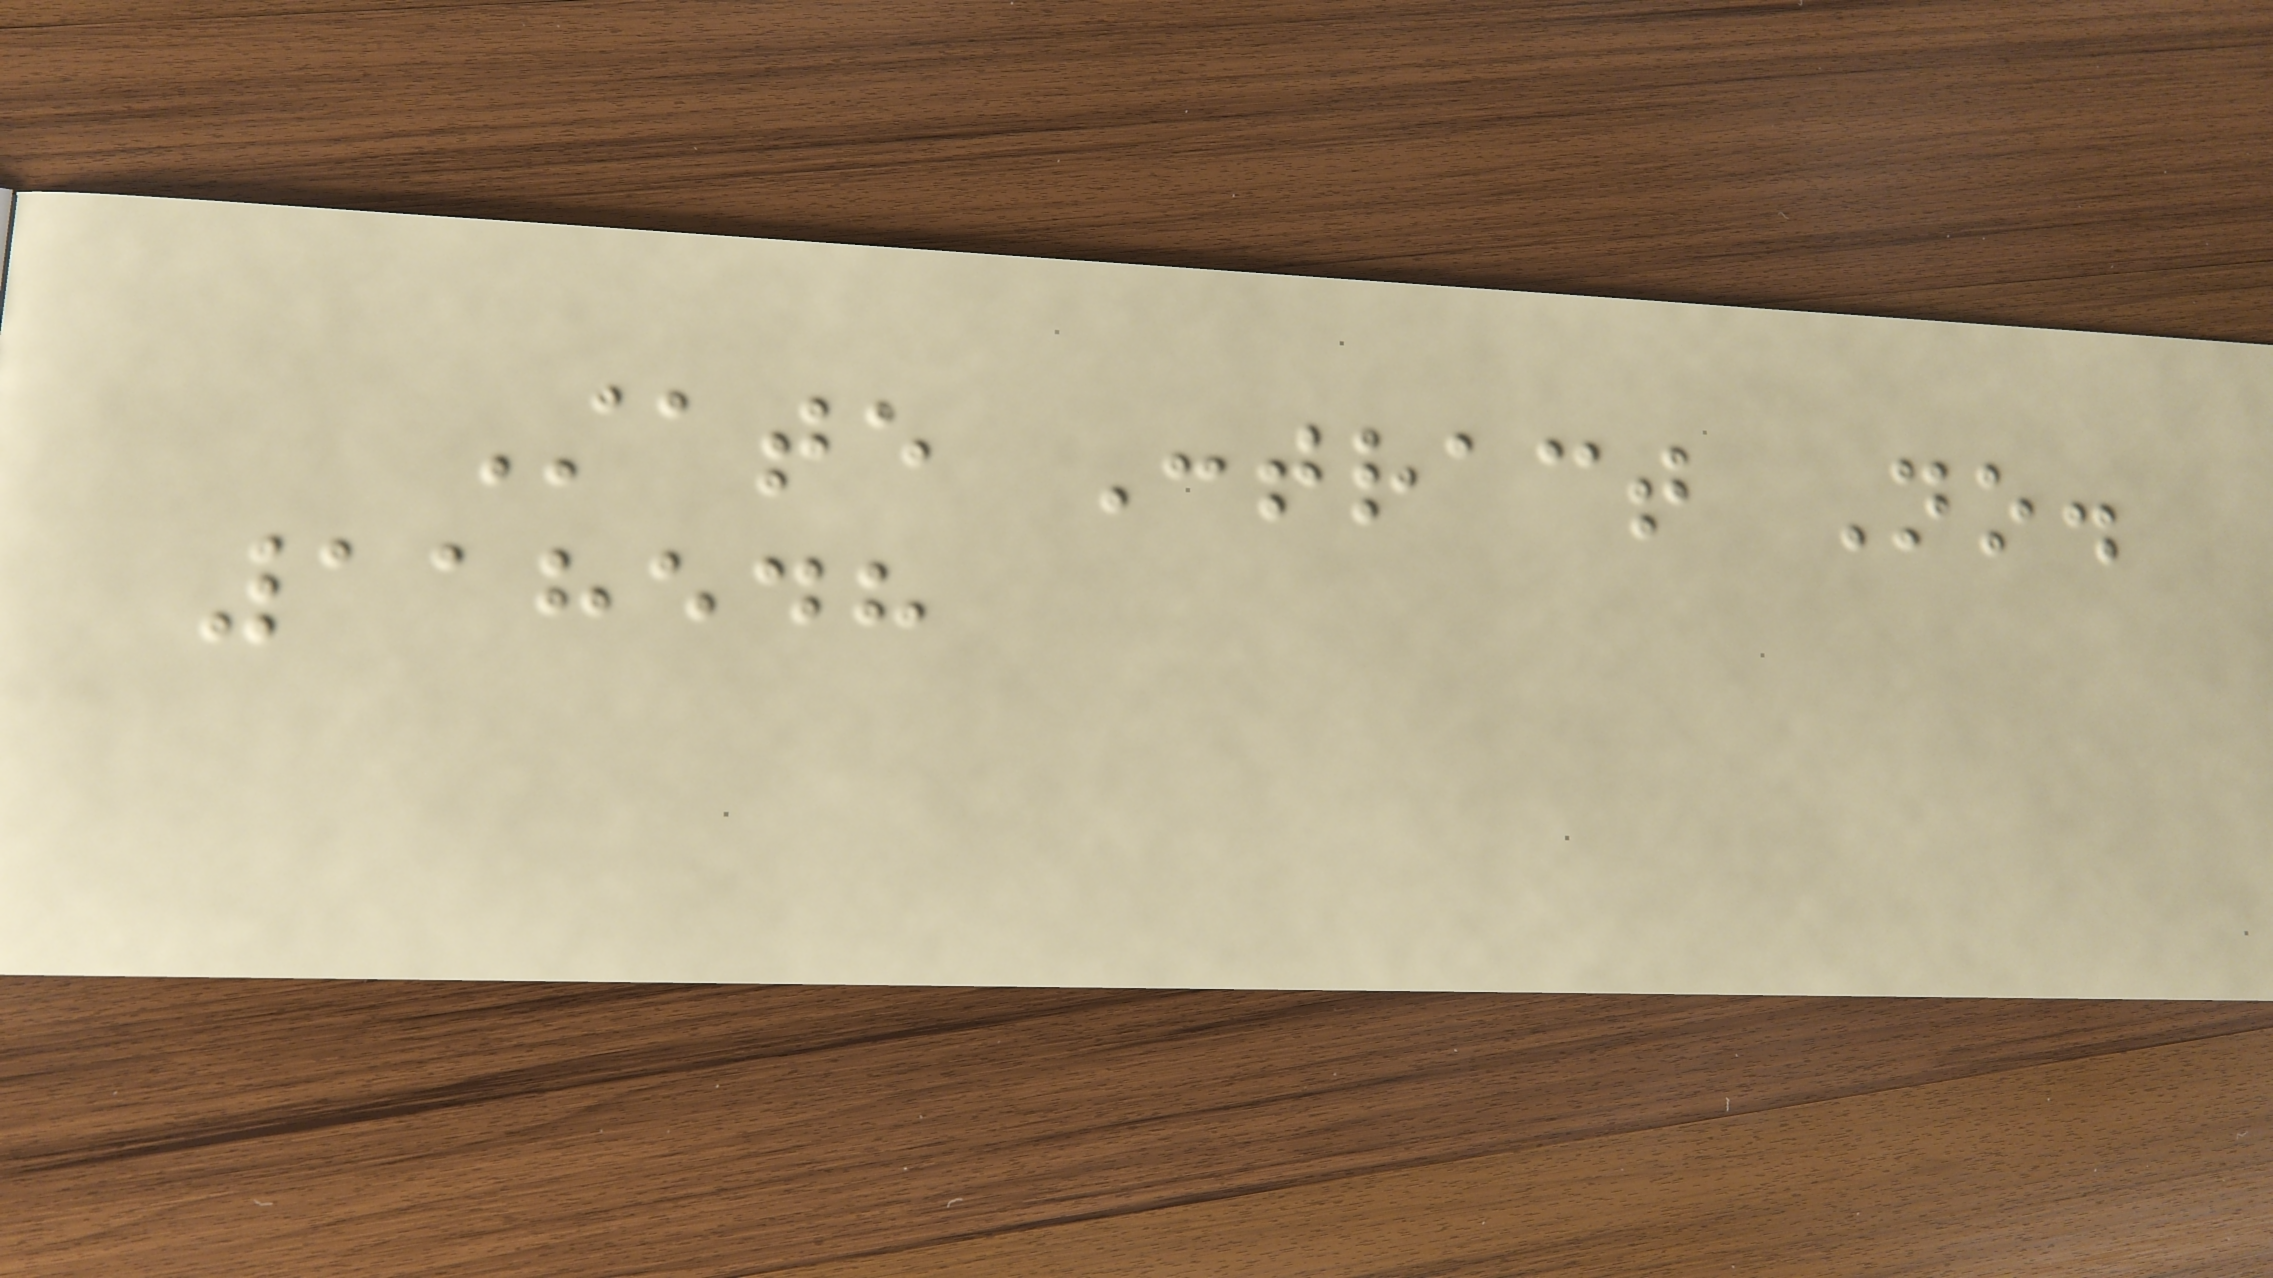State Contract No.
118548
